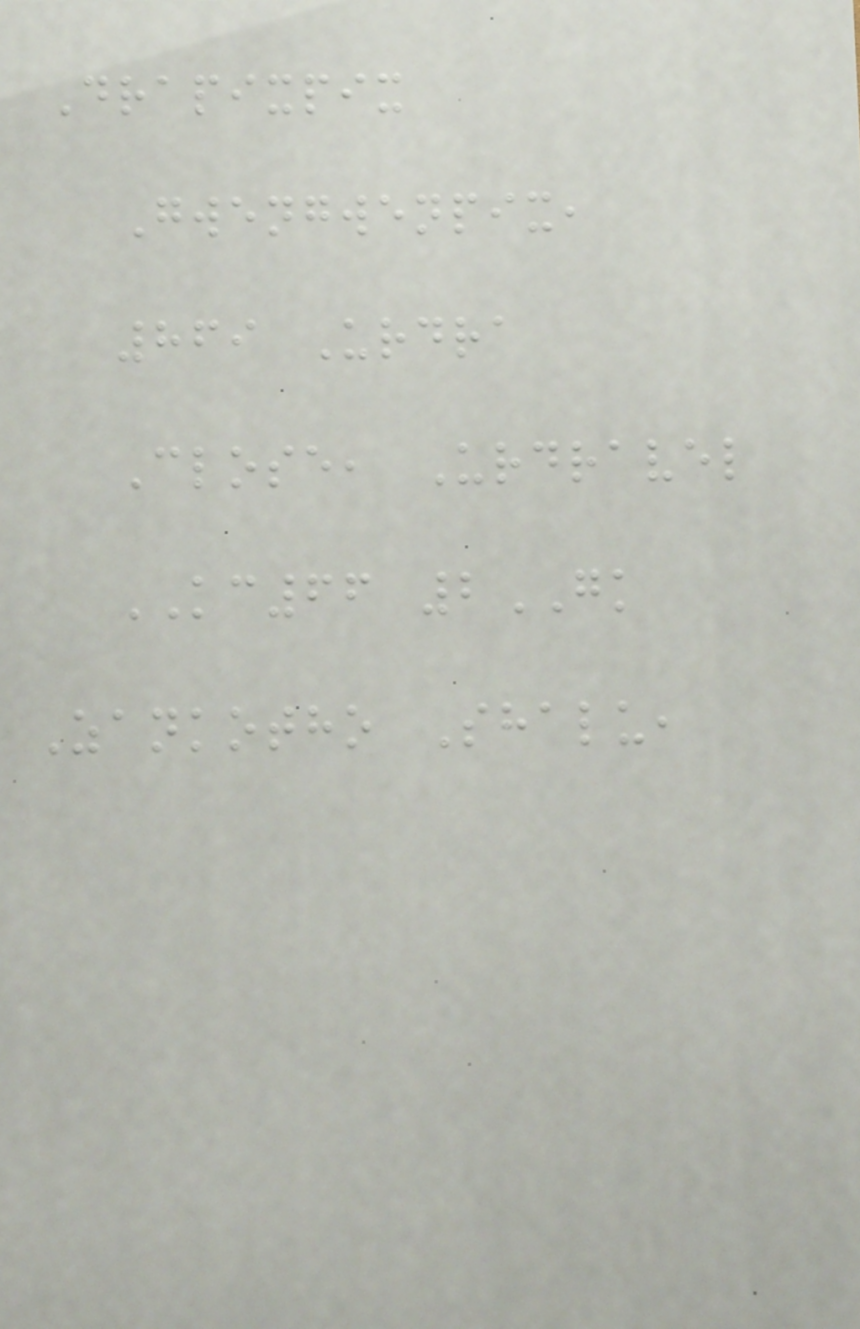Drapixpix
Gwengwenpix,
869 Urdra
Close, Urdravel
KC66 2GK
Zankotho Shalu,
